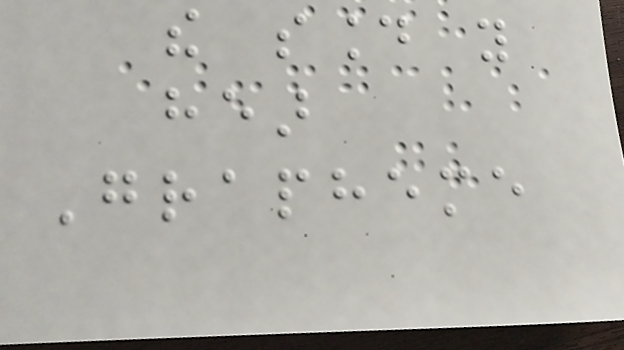the sound you
hear
Grapheme
